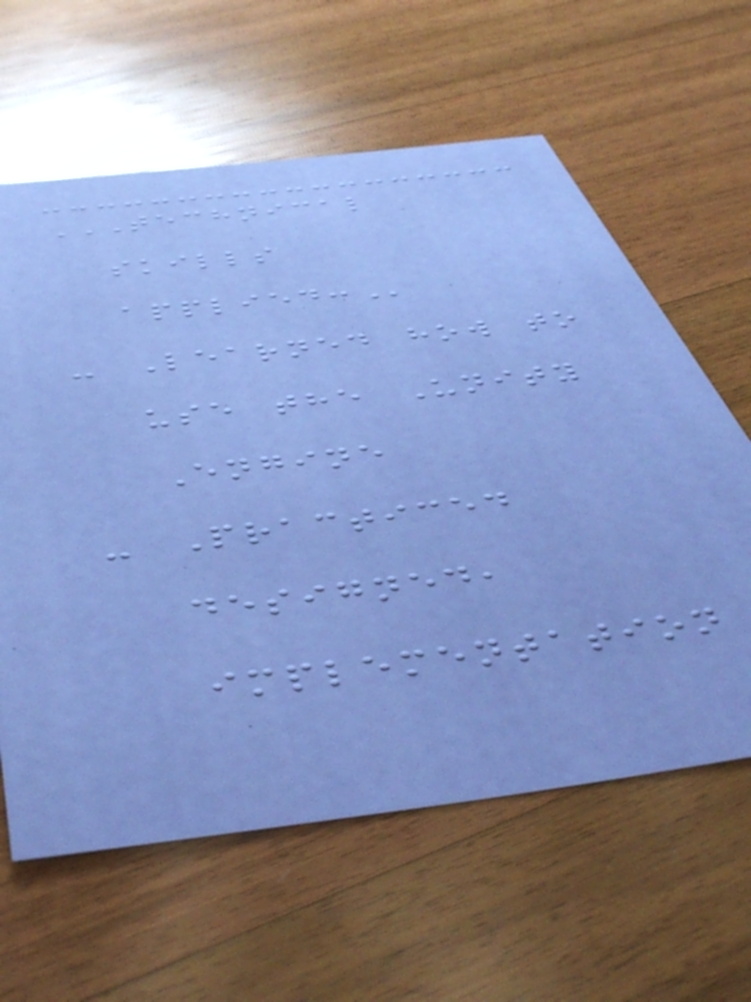TECHNICAL
SKILLS
APPLIED:
- Learned how to
use the Unity
Engine
- Practiced
designed,
implementation
